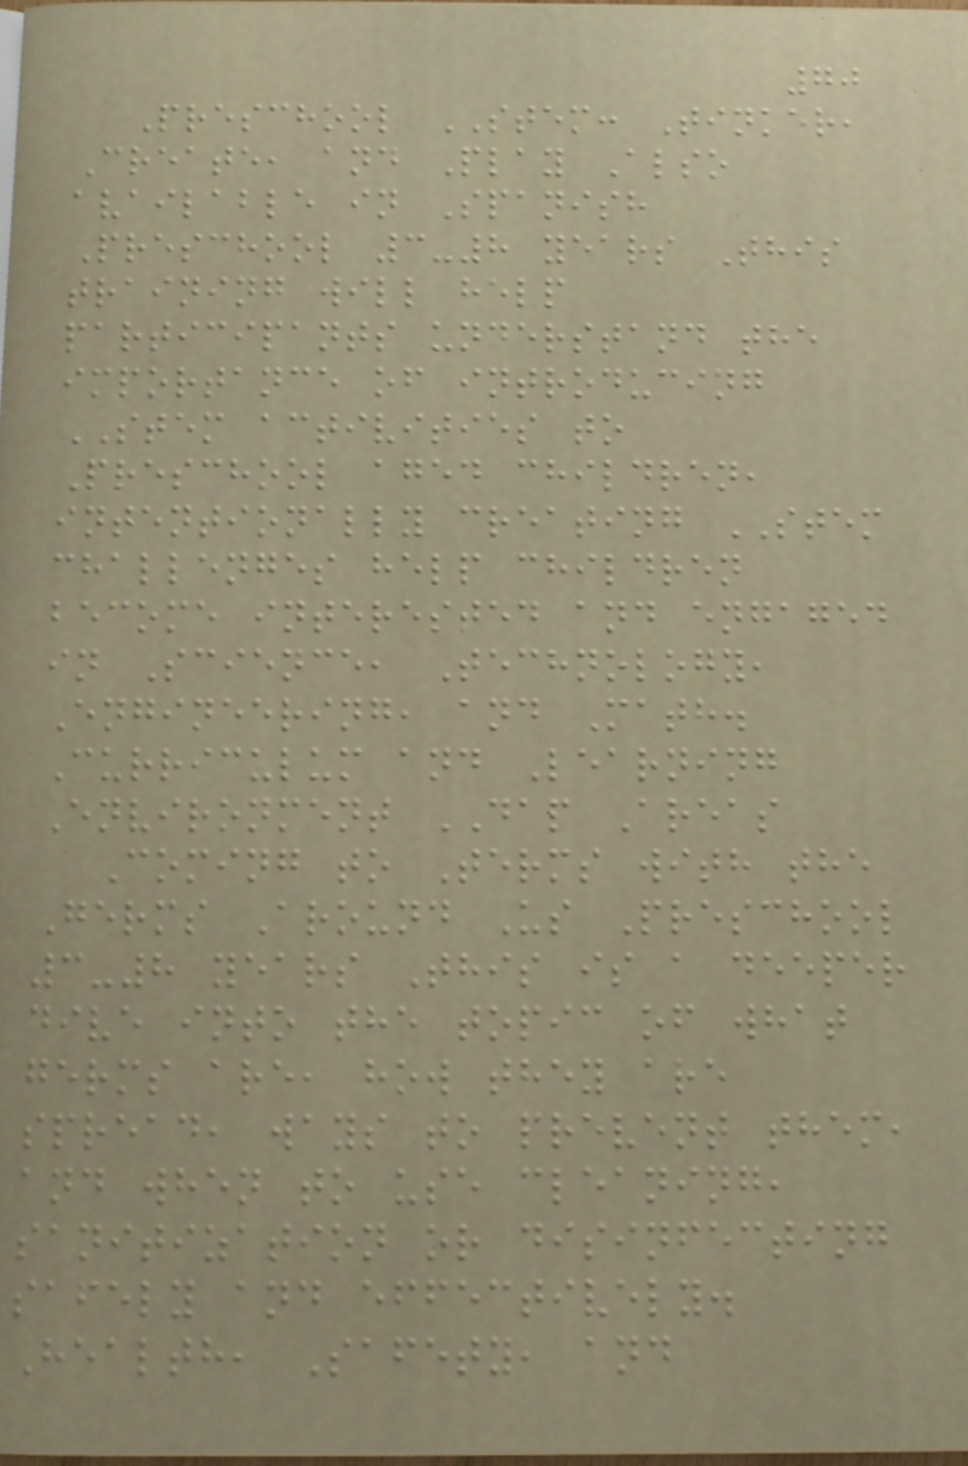70
Preschool STEM: Tinker,
Create, and Play Also
available in Spanish
Preschool 3-8 years This
training will help
participants understand the
importance of introducing
STEM activities to
Preschool aged children,
intentionally creating STEM
challenges help children
become interested and engaged
in Science, Technology,
Engineering, and Math.
Curriculum and Learning
Environment DAP Areas
Coming to Terms with the
Germs Around Us Preschool
3-8 years This is a deeper
dive into the topic of what
germs are, how they are
spread, ways to prevent them,
and when to use cleaning,
sanitization or disinfecting
safely and effectively.
Health, Safety, and
